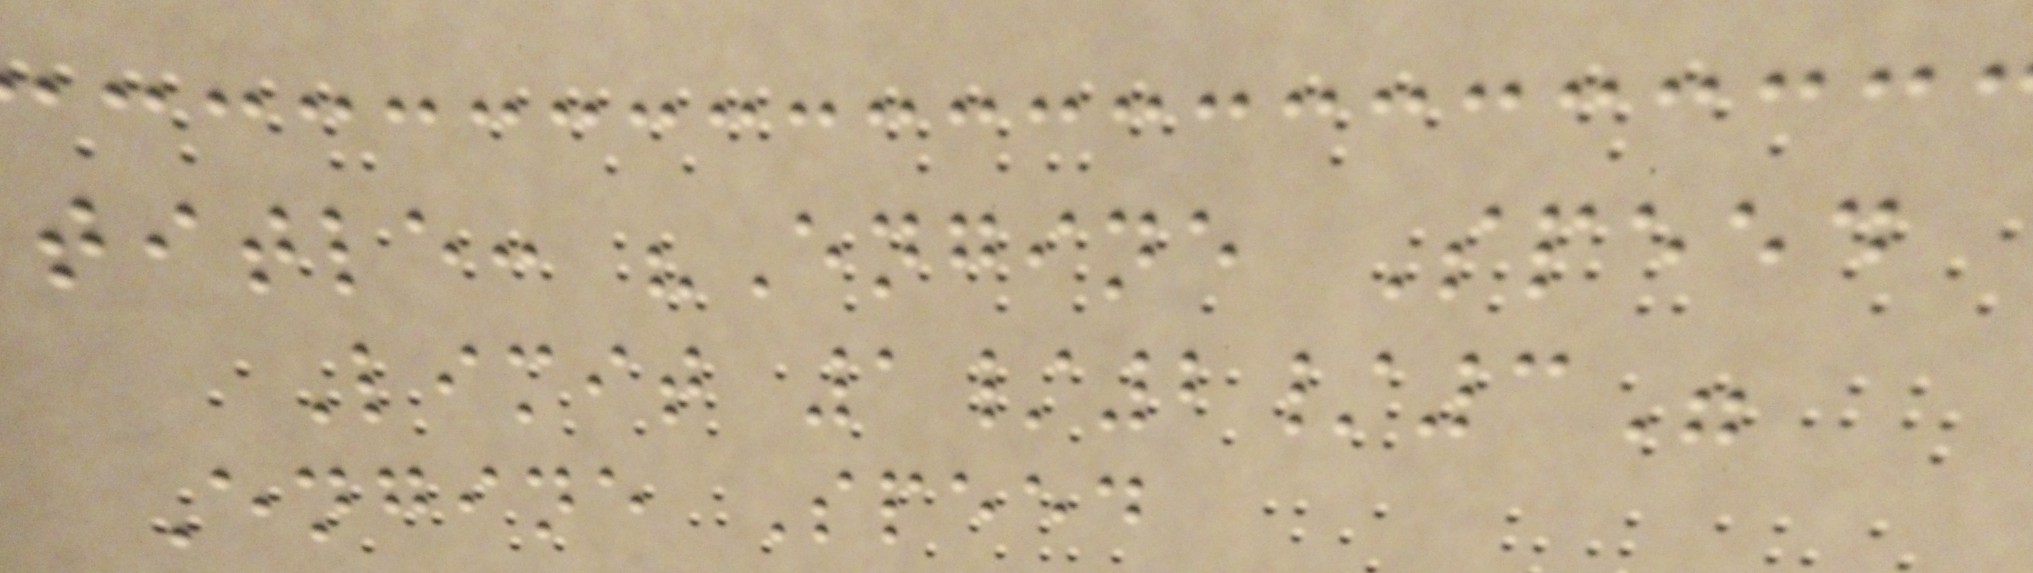title: "Engine Speed
Limit 1/2/3"
Engine Speed
